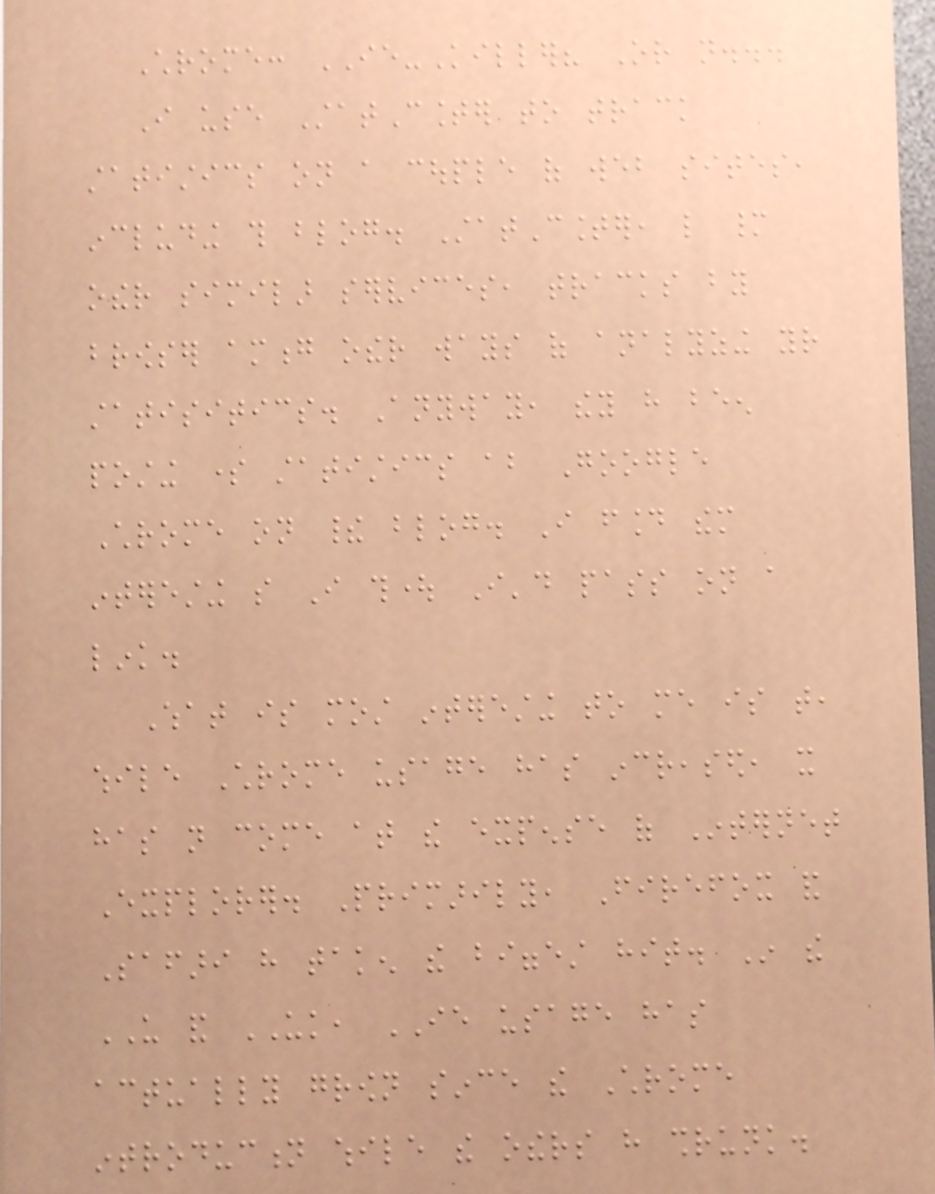Chrome: IE-Killer? Or not...
I use StatCounter to track
statistics on a couple of web sites,
including this blog. StatCounter, like many
other similar services, tracks by
browser among other ways of analyzing your
statisitics. Anyway, they have been
posting some statistics about Google
Chrome on their blog. I found them
interesting so I thought I'd pass on a
link.
What is most interesting to me is that,
while Chrome usage has increased, it
has not come at the expense of Internet
Explorer. Primarily, Firefox and
Safari have taken the biggest hit. In the
US and UK, IE usage has
actually grown since the Chrome
introduction while the others have shrunk.
